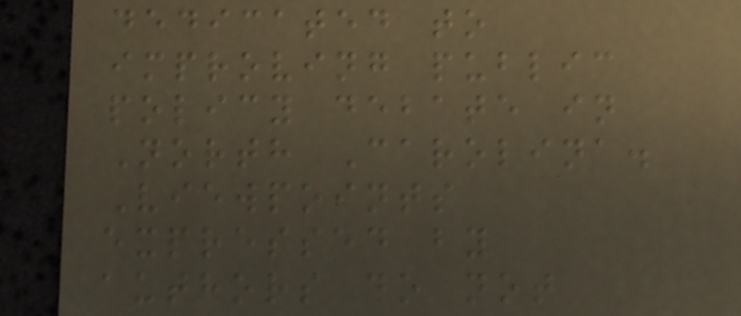dedicated to
improving public
policy debate in
North Carolina.
Viewpoints
expressed by
authors do not
